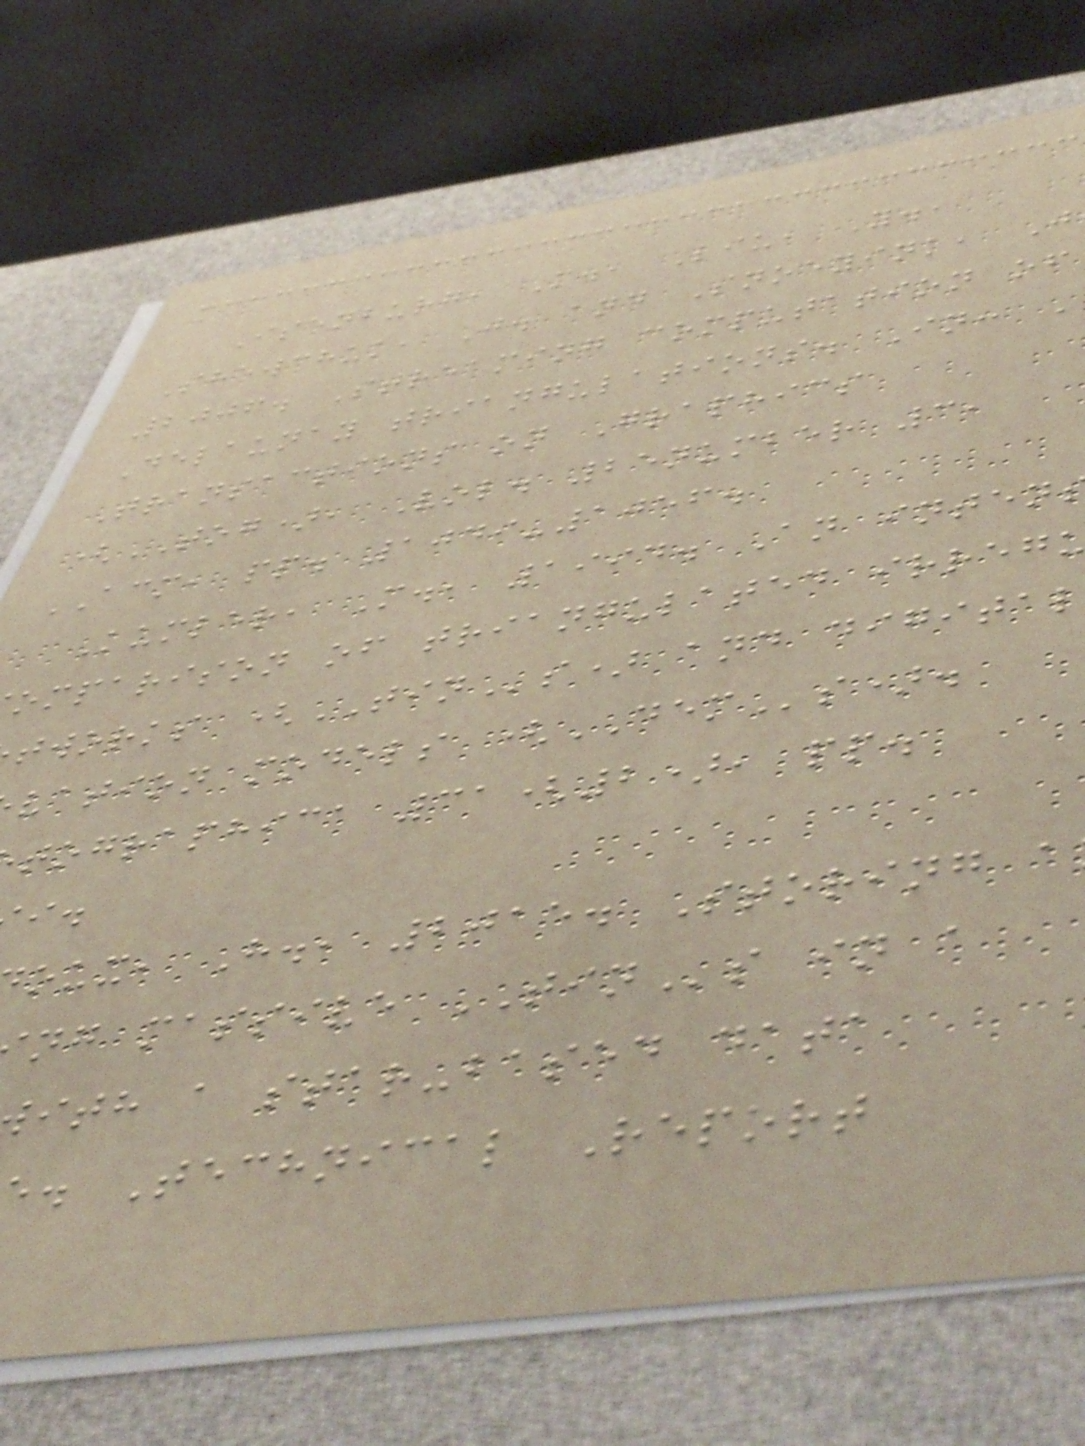Isenburg, M., Liu, Y.,
Shewchuk, J. and Snoeyink, J
2006. Streaming computation of
Delaunay triangulations. In:
Transactions on Graphics
(TOG), Vol. 25number 3,
ACM, pp. 1049-1056.
Kumler, M., 1994. An inten
omparison of triangulated irreg
tworks (TINs) and digital
vation models (DEMs).
tographica 31(2), pp.
oux, H., 2015. Storing a
ng massive TINs in a
ith a star-based data
. Technical Report
